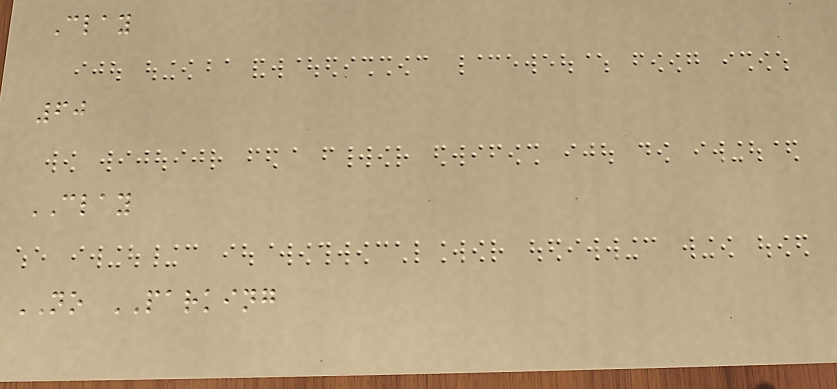Clay
60
CLAY
NO PARKING
